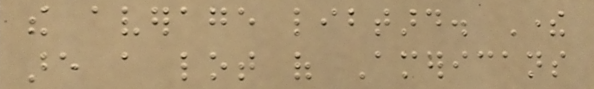the average libtard. There
are a lot of Americans
